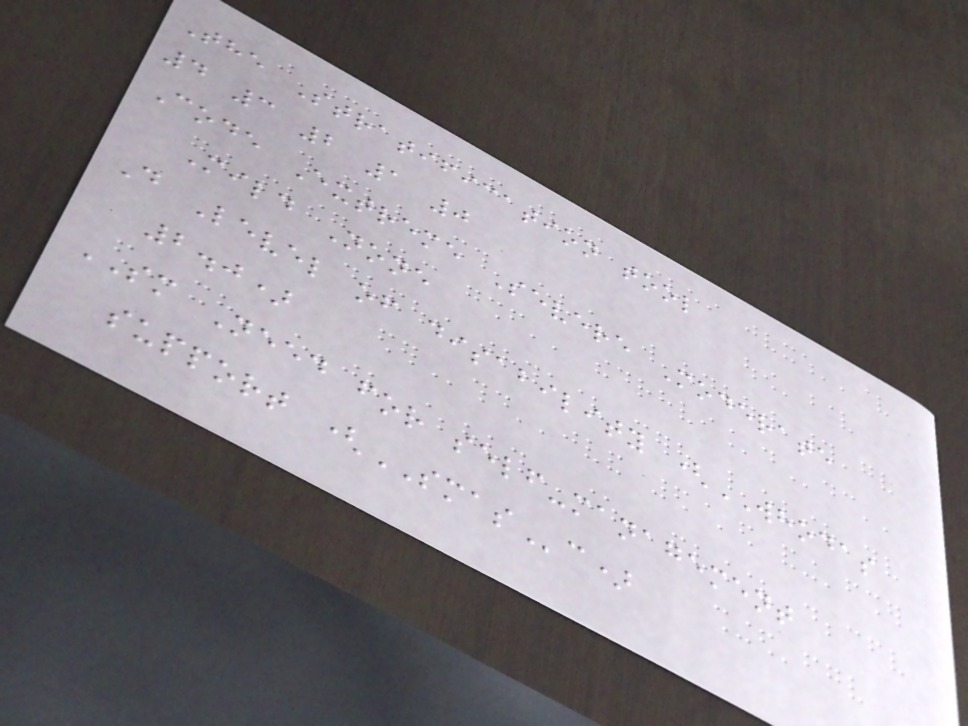The Stratification tool
4 3 2 1 0
Code Extreme Severe Moderate
Mild None
D Level of disability (WHODAS
2.0)
SM Need for self-management
support (SMASc)
